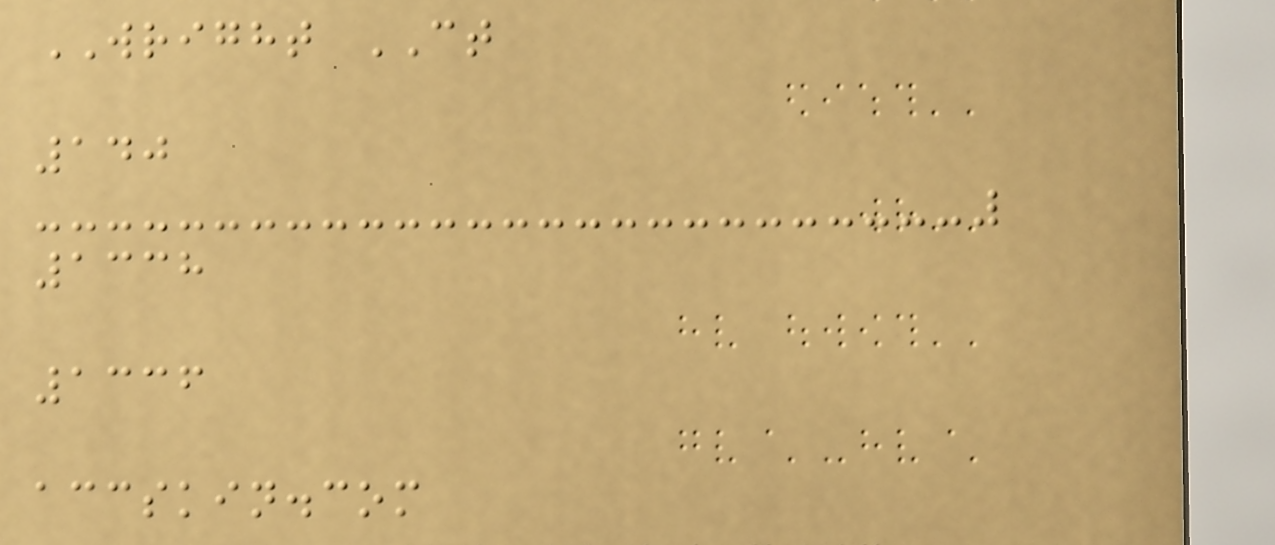WRIGHT CT
140
1338
1336
accskin.com
